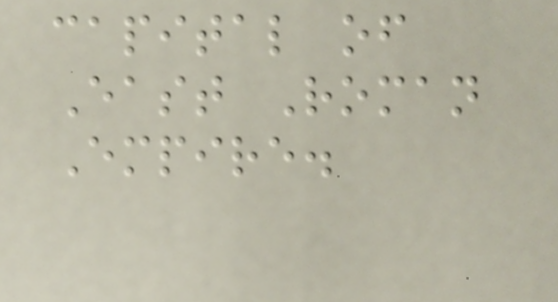capital of
East Roman
Empire.
